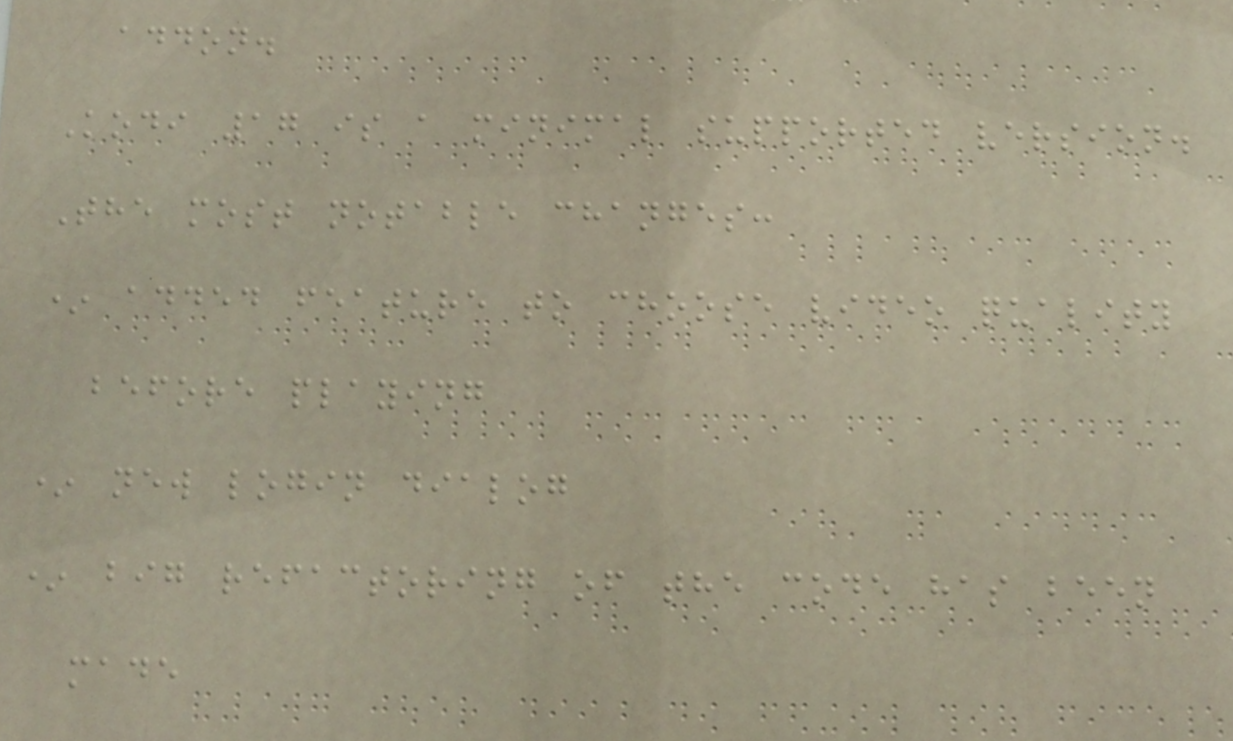addon.
Kodi 17 is a minimal supported version.
The most notable changes:
* added feature to choose video quality
before playing
* new login dialog
* big refactoring of the code has been
made
